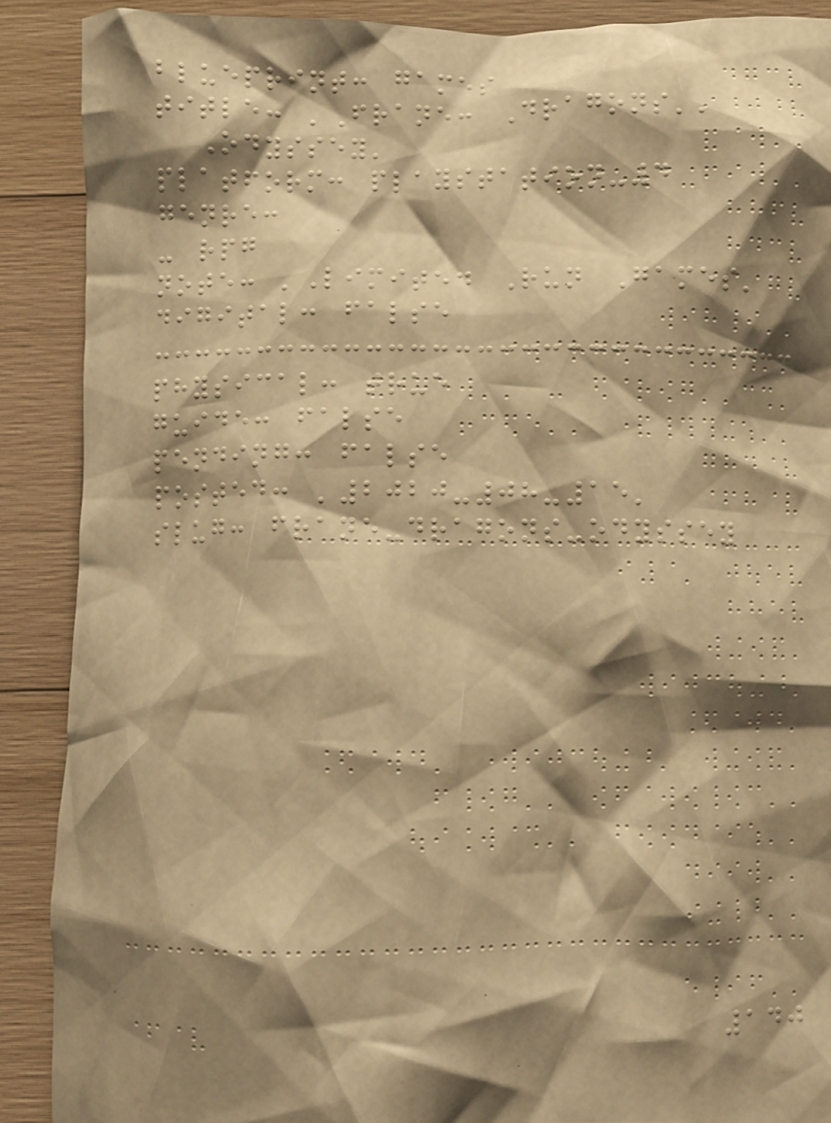blueprint: games
title: 'Frane: Dragons''
Odyssey'
platform: playstation-4
genre:
- rpg
note: 'Limited Run Games'
digital: false
physical: true
guide: false
pending: false
posted: '2020-08-15'
slug: frane-dragons-odyssey
140
